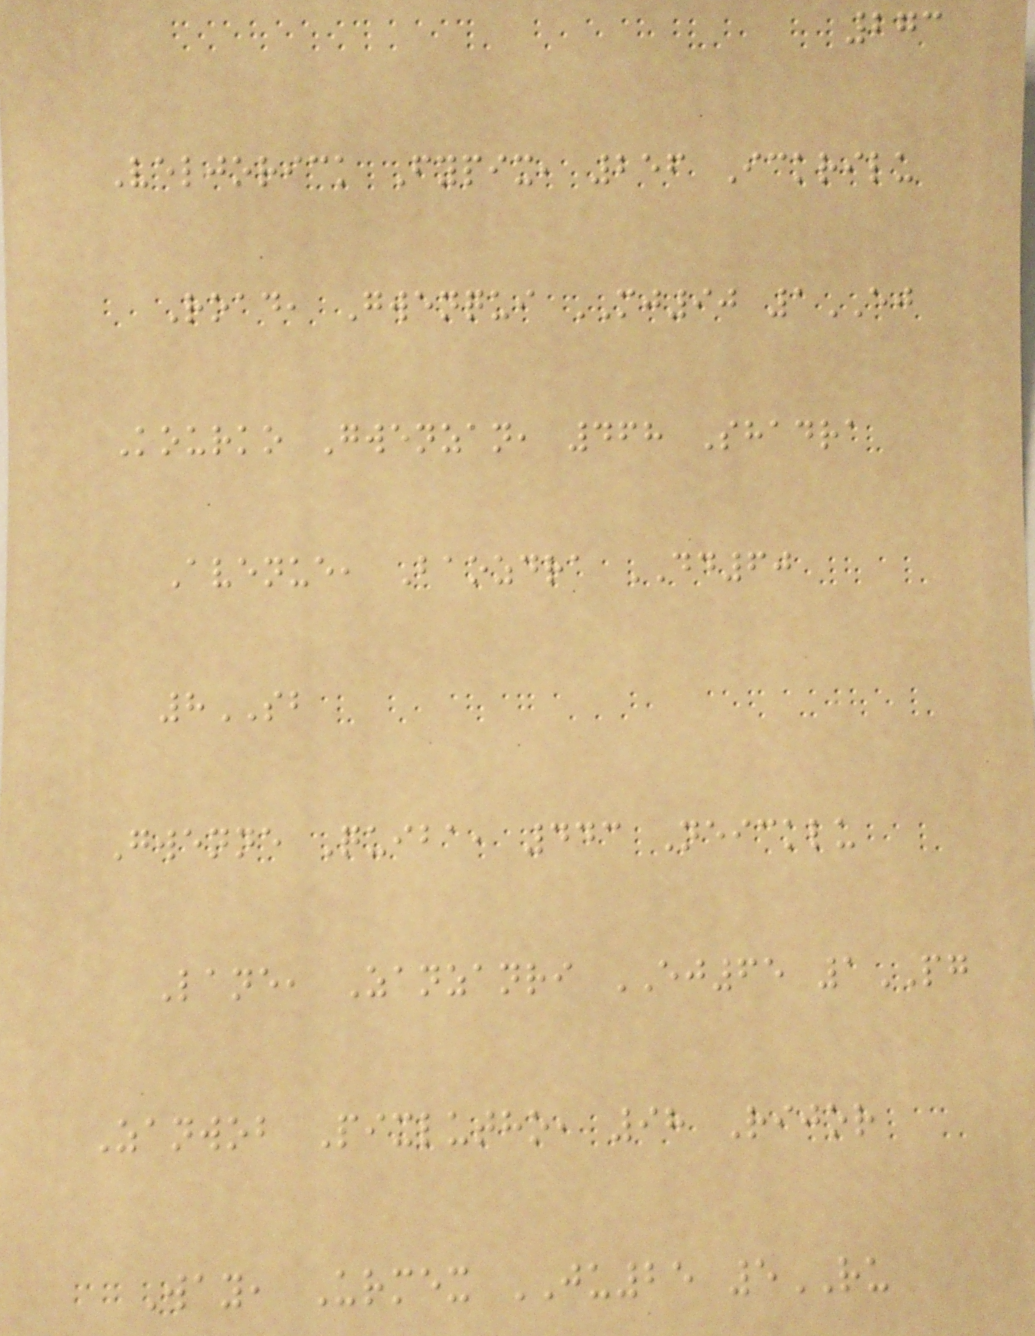273
Veljorick Fypix, 256 Ickrilu
Road, Gwenqui MJ90 1EJ
Kourko Gwenzan, 468 Shadra
Avenue, Baozdra DD60
8SB
Gwenne Quiba, 443 Neicklu
Lane, Zanzanri EJ65 1PG
Zanwob Pixlutho, 98 Rijor
Way, Urmex JU25 5RU
